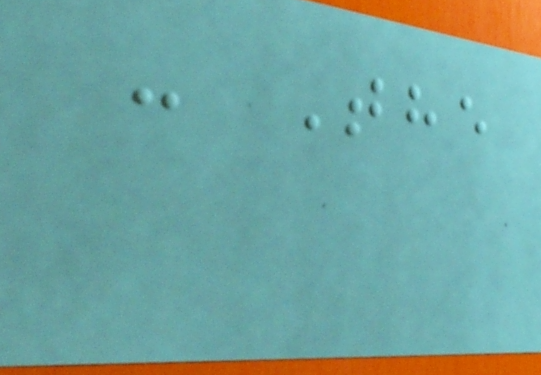- The
